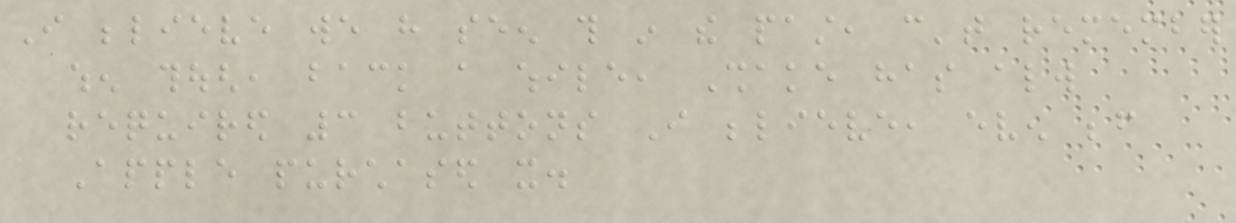I believe we have seen this in the past, can't remember
when though, back a while, Shake has always
required 3 buttons I believe, even before
Apple purchased it.
